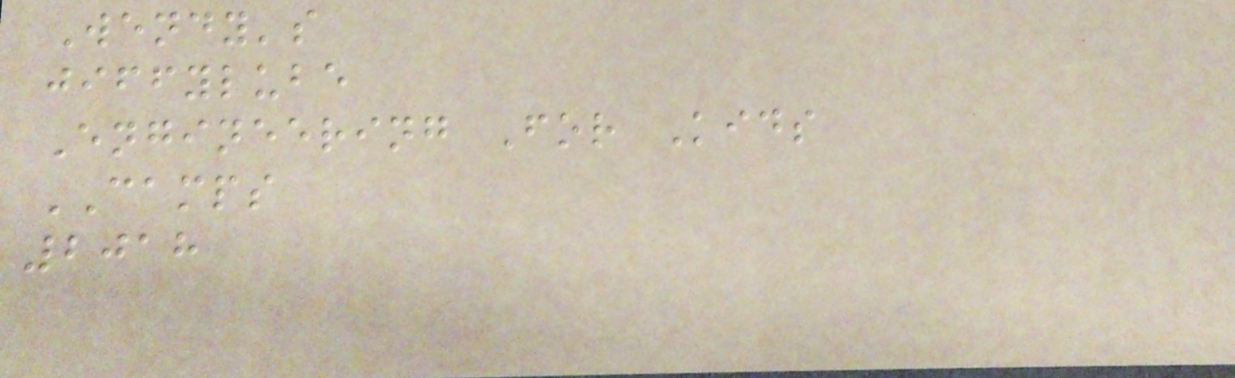Wendy's
jiffylube
Engineering For Kids
CAMPS
2018
